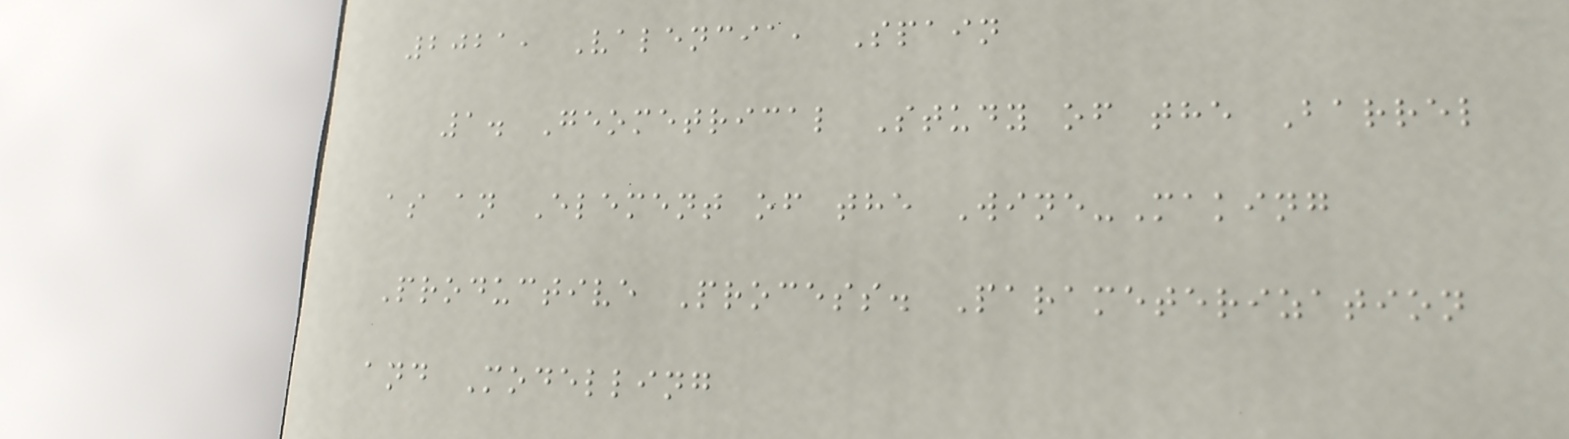2021, Valencia, Spain
1. Geometrical Study of the Barrel
as an Element of the Wine-Making
Productive Process. Parameterization
and Modelling
